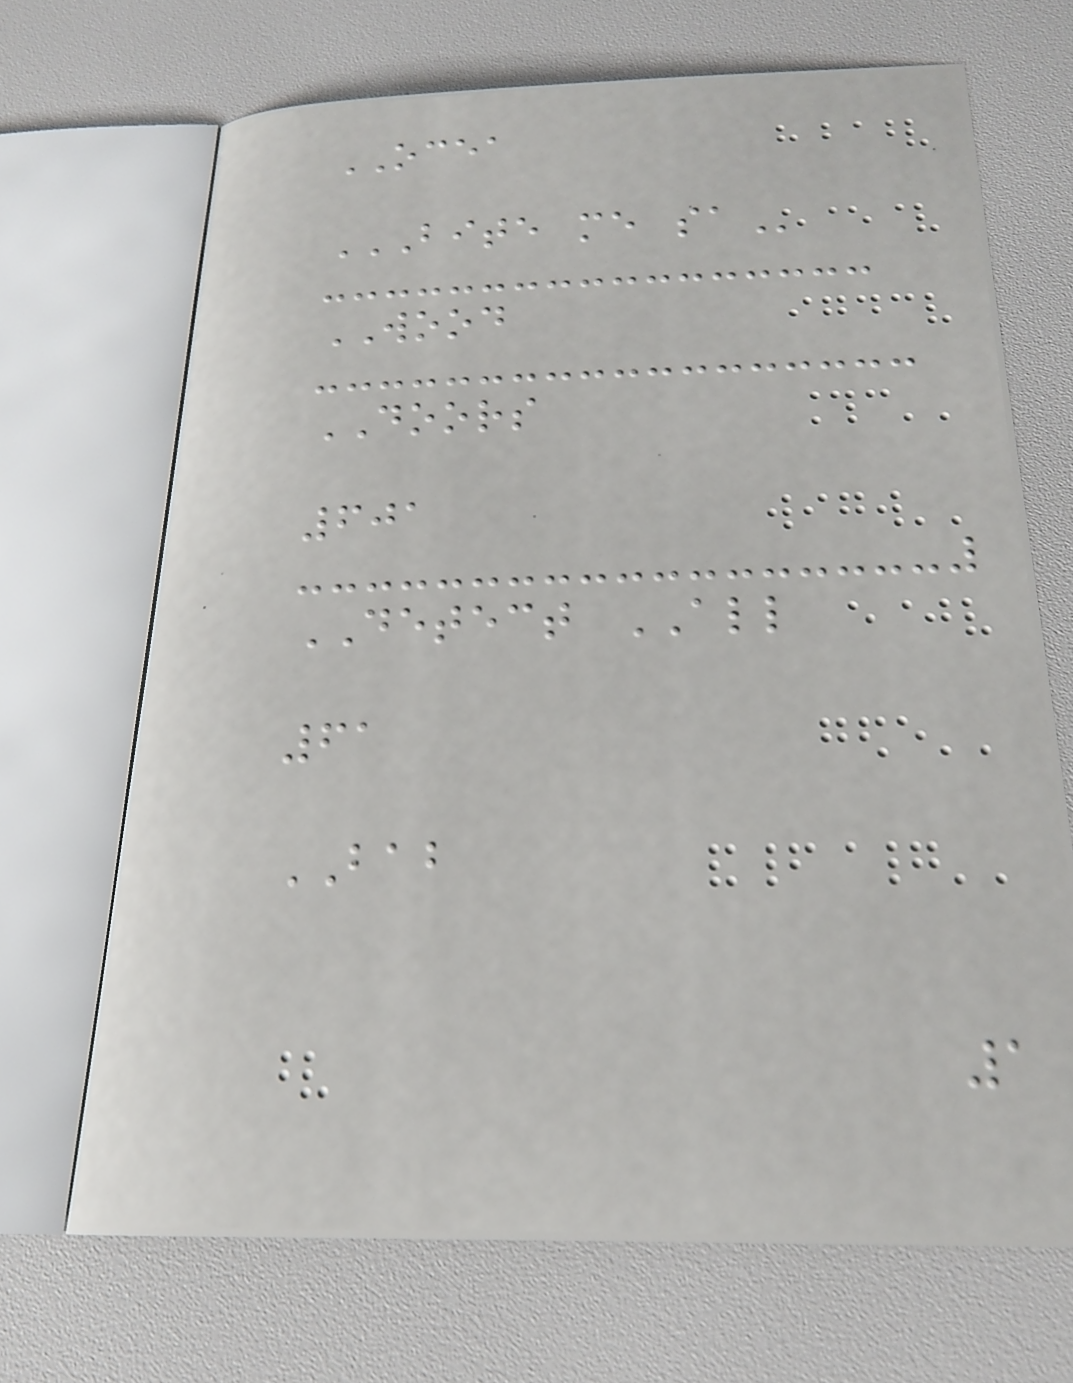OCEA
BITE ME SA
WOOD
DOORS
601
DETECT ALL
61
BAB
1
